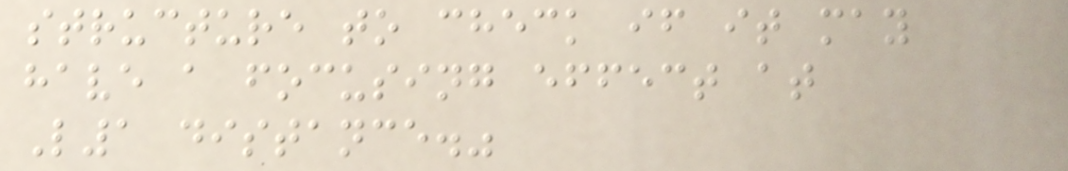structure to check if it may
have a focusing effect at
L1 distance."
